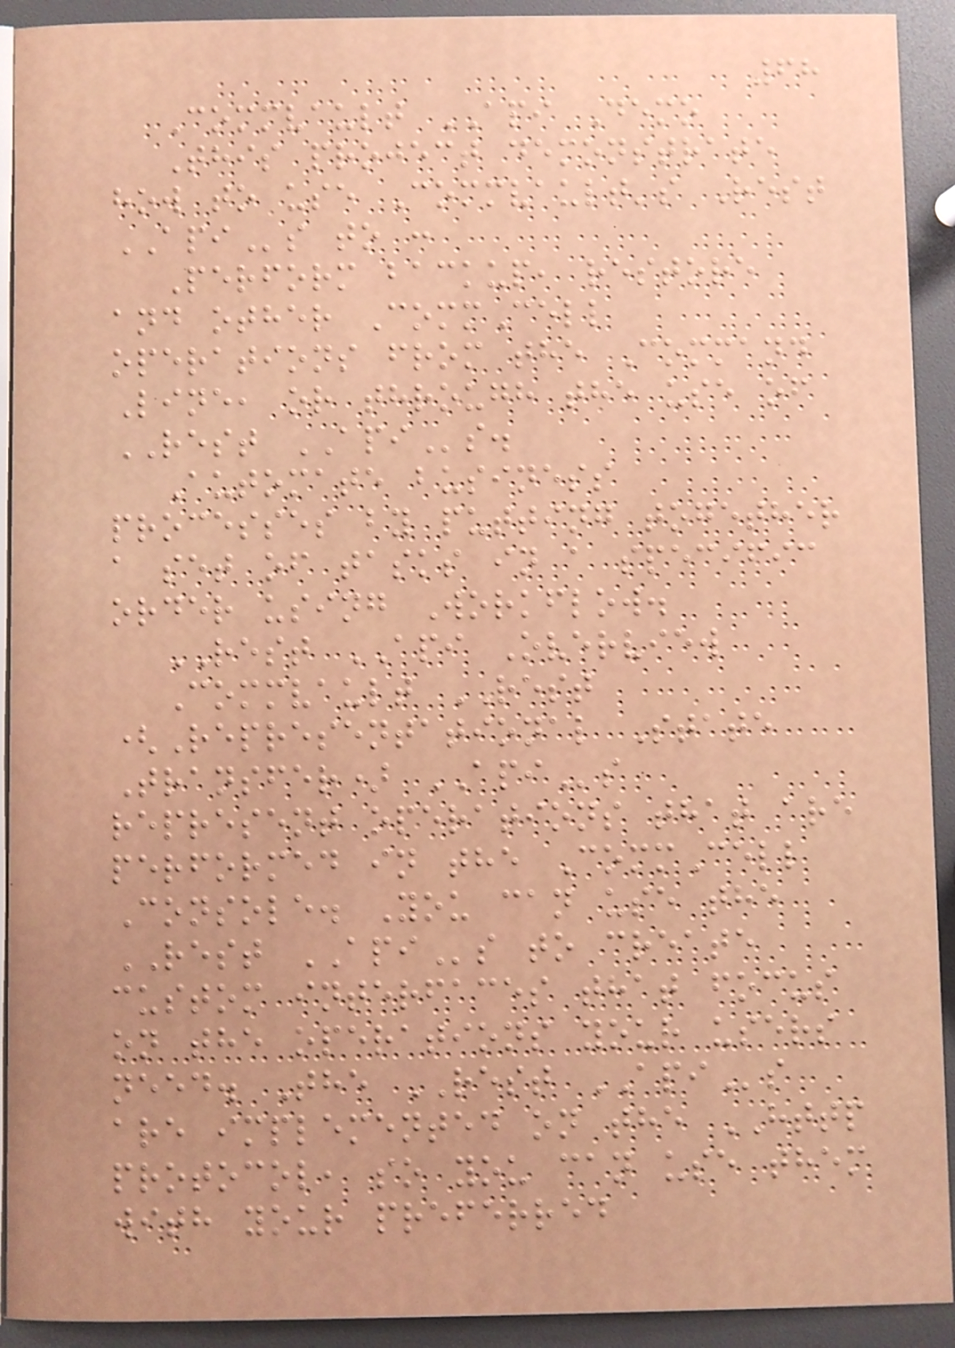68
Commvault API Demo
This project demonstrate
how to use Commvault's Rest
APIs to :
Perform backup, restore
and other CommCell
operations from the Command
Line, or through the use of
REST APIs.
Automate business
processes by putting together
a set of tasks in a specific
order using Workflow.
REST API Overview
Commvault REST
(Representational State
Transfer) APIs
represent operations that are
performed in the CommCell
Console. You can use the
REST APIs to create
custom interfaces that focus
on the operations your users
need. The REST APIs
are implemented on the HTTP
protocol, so you can use them
with your preferred
